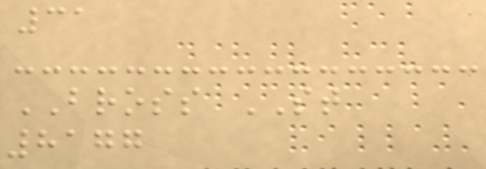31
BROSS ST
8177
